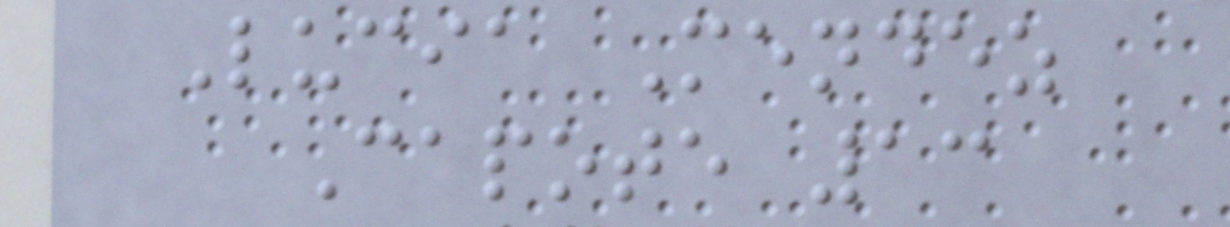Lucia Mendez
Capote 13
